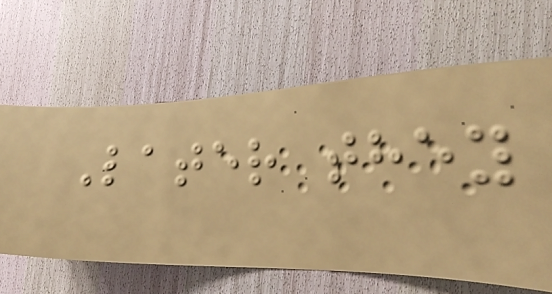Later they
